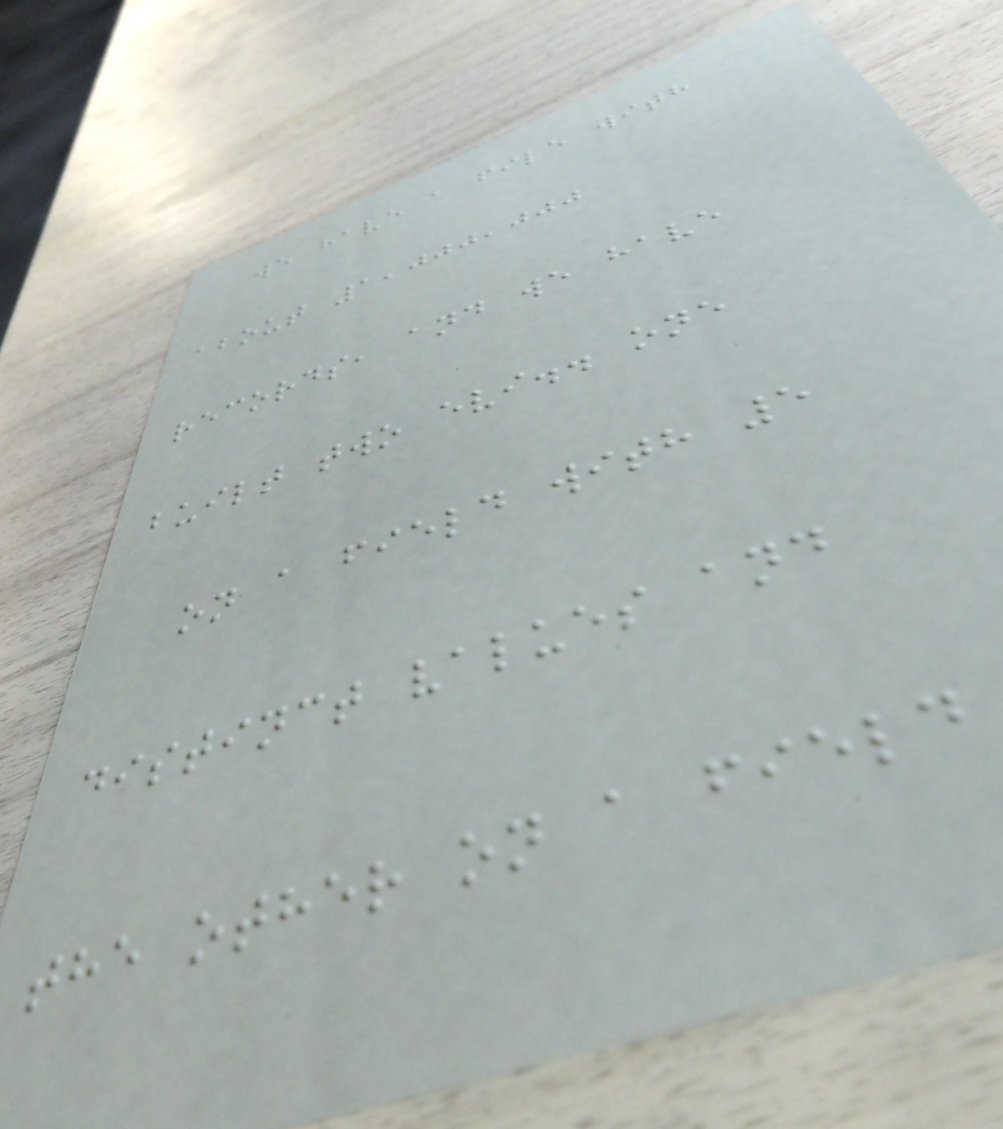we have a file with
about 1,000,000
records, and we have
built two evi.. one
on a field with 5
distinct values and
the other on a field
